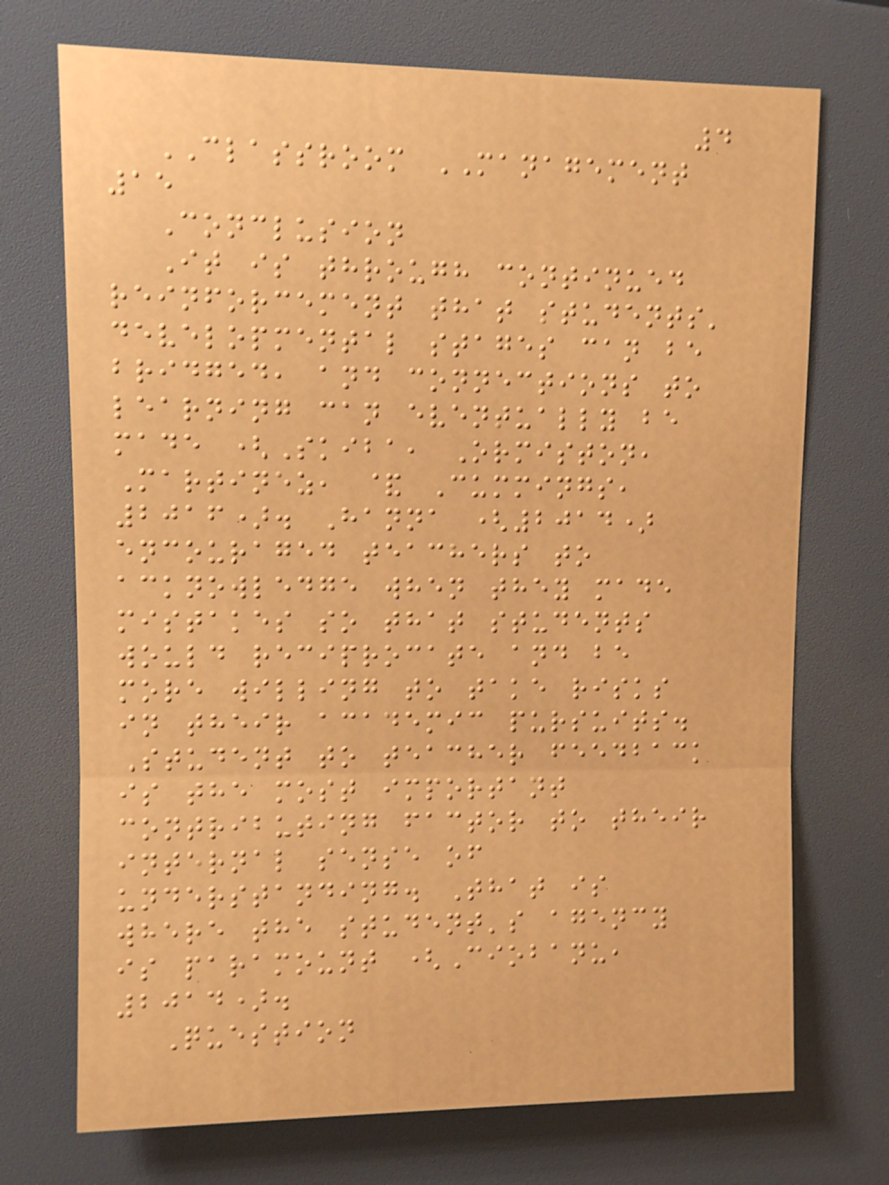4
CLASSROOM MANAGEMENT
15
Conclusion
It is through continued
reinforcement that students'
developmental stages can be
bridged, and connections to
learning can eventually be
made (Skiba, Ormiston,
Martinez, & Cummings,
2016). Hanna (2014)
encouraged teachers to
acknowledge when they made
mistakes so that students
would reciprocate and be
more willing to take risks
in their academic pursuits.
Student to teacher feedback
is the most important
contributing factor to their
internal sense of
understanding. That is
where the student's agency
is paramount (Ciobanu,
2014).
Question
